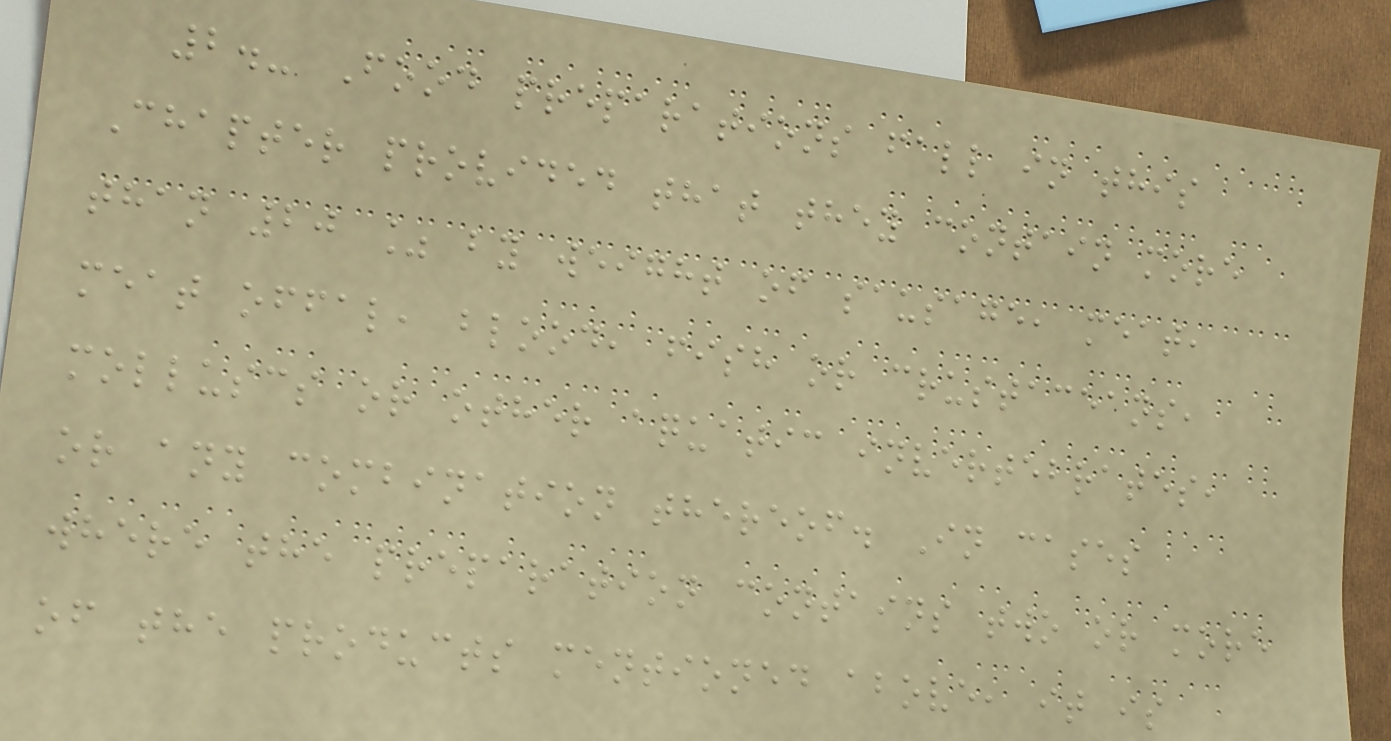2.- Food preparations fall in this
Chapter provided that they contain more
than 20 % by weight of sausage, meat,
meat offal, blood, fish or crustaceans,
molluscs or other aquatic invertebrates,
or any combination thereof. In cases
where the preparation contains two or more
of the products mentioned above, it is
